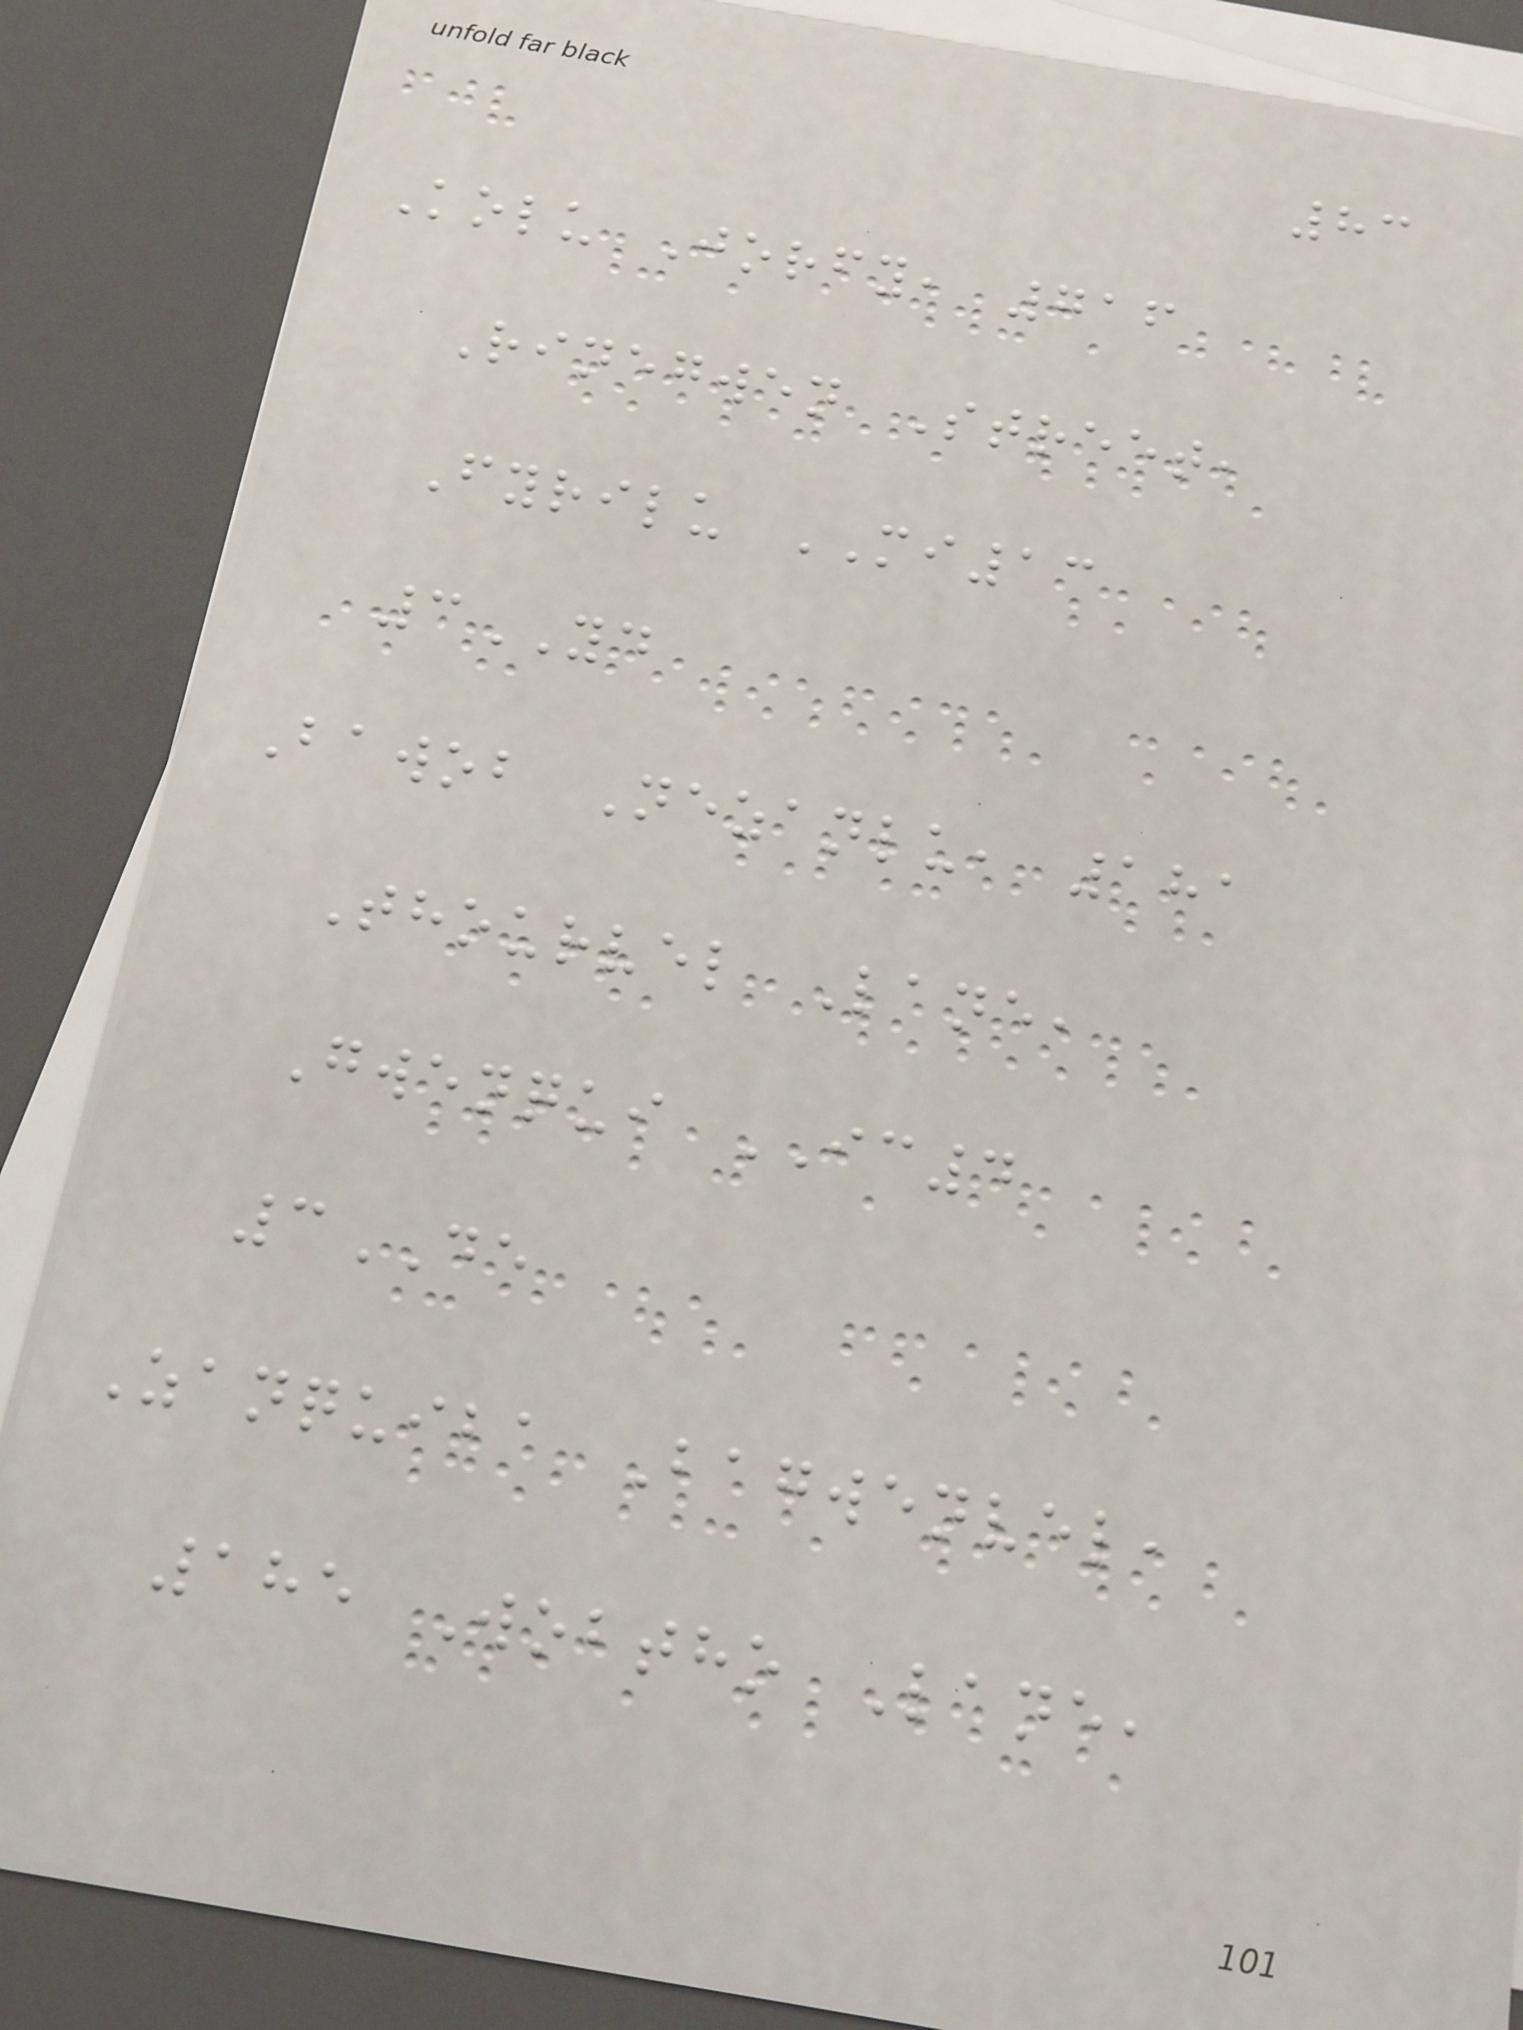83
Kolu Jorfy, 716
Rinegwen Street,
Fyrilu MI13
3YD
Bawob Nezanlu, 181
Thourvel Lane,
Gwenqui IC4
3DE
Zanquiba Bagwenvel,
185 Wobtho Lane,
